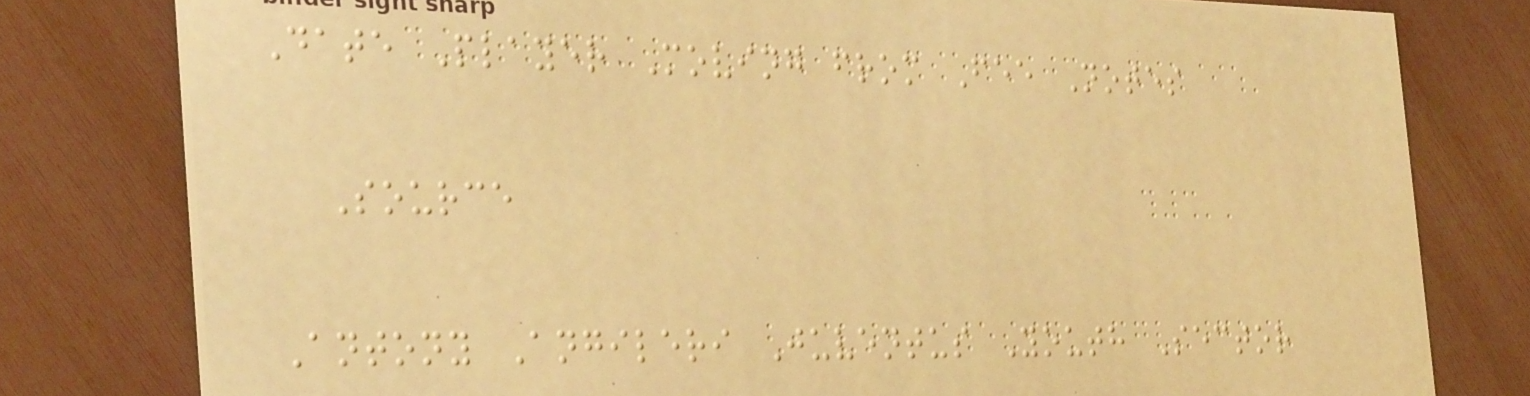Date Player Moving from Fee Notes
Source
Antony Angileri Juventus Youth Sector
